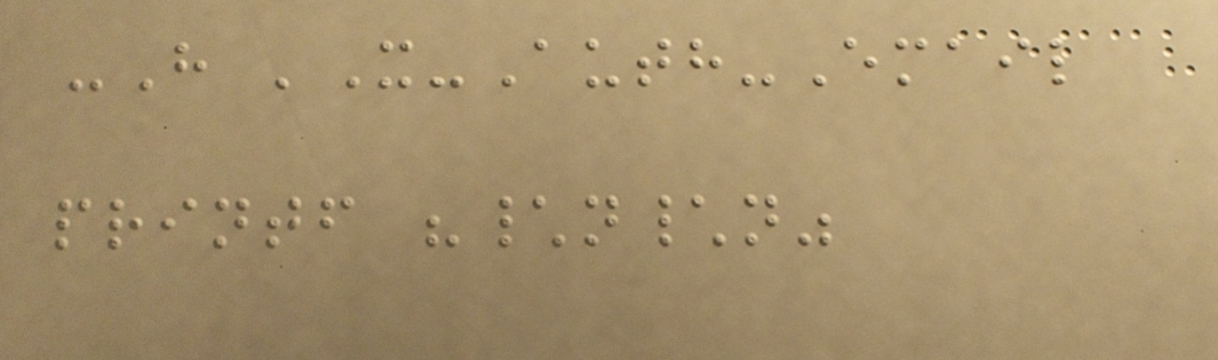-H 'X-Auth-Email
printf "\n\n"
